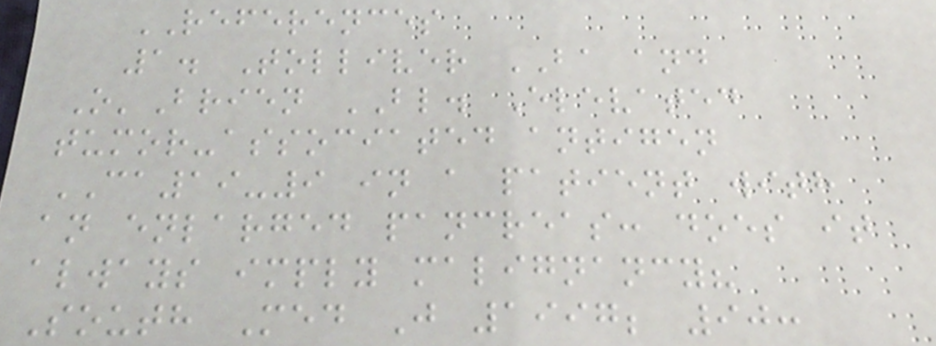REFERENCES
1. Tolliver BA and
O'Brien BL. Elevated
tumor-associated antigen
CA19-9 in a patient with
an enlarged pancreas: does it
always imply malignancy?
South Med J 1997; 90:
